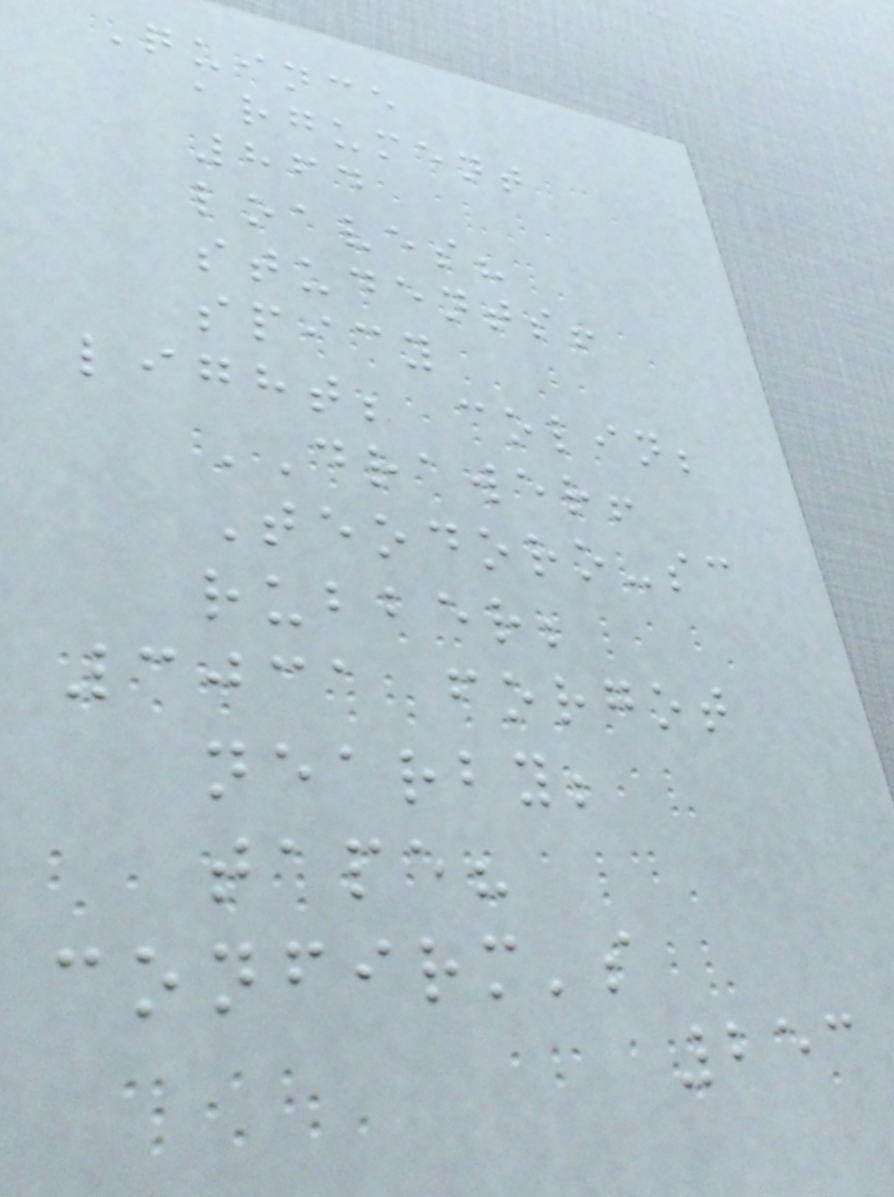Quince
argument
864
loaves?
students!
spicy
light; colin;
DRAWER!
Teodoro-sc
rubber;
3031 forgot
nearby;
tape?
confirm's
253
